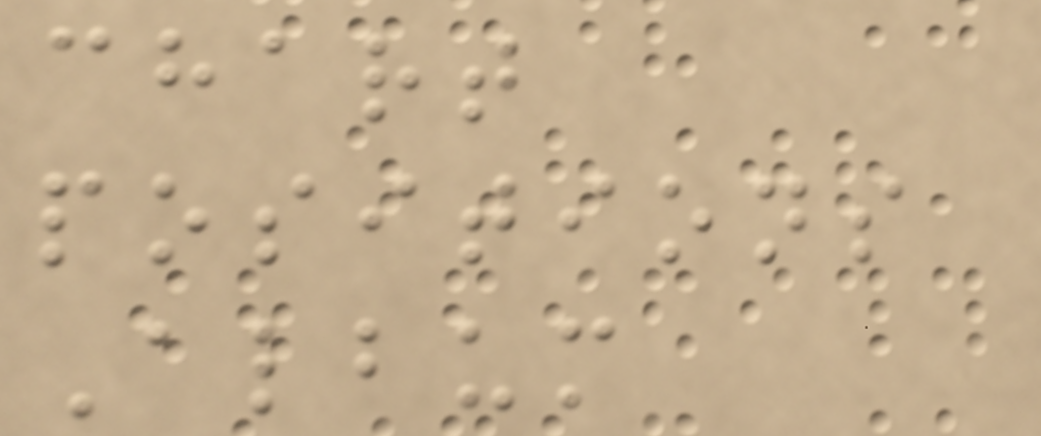chart
positions
Album
